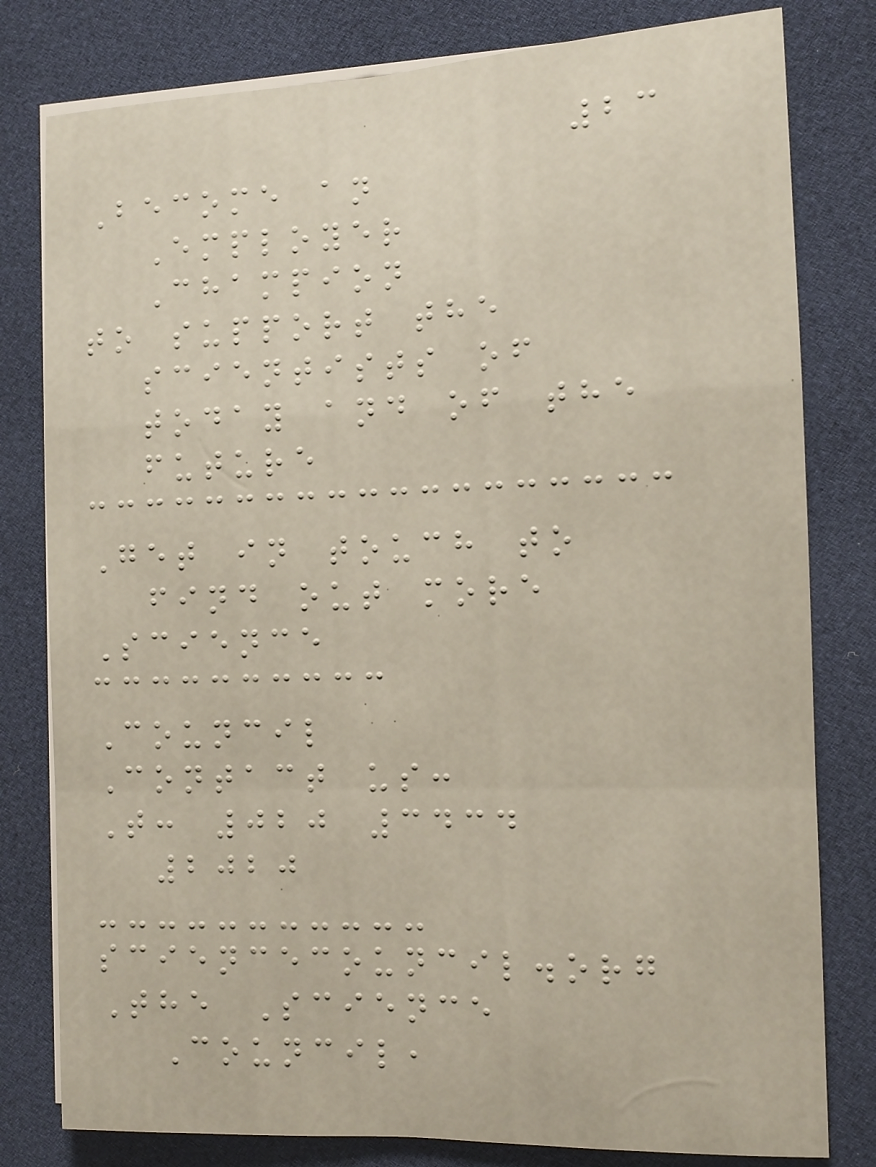23
Become an
Employer
Champion
to support the
scientists of
today and of the
future
Get in touch to
find out more
Science
Council
Contact us:
T: 020 3434
2020
sciencecouncil.org
The Science
Council,
